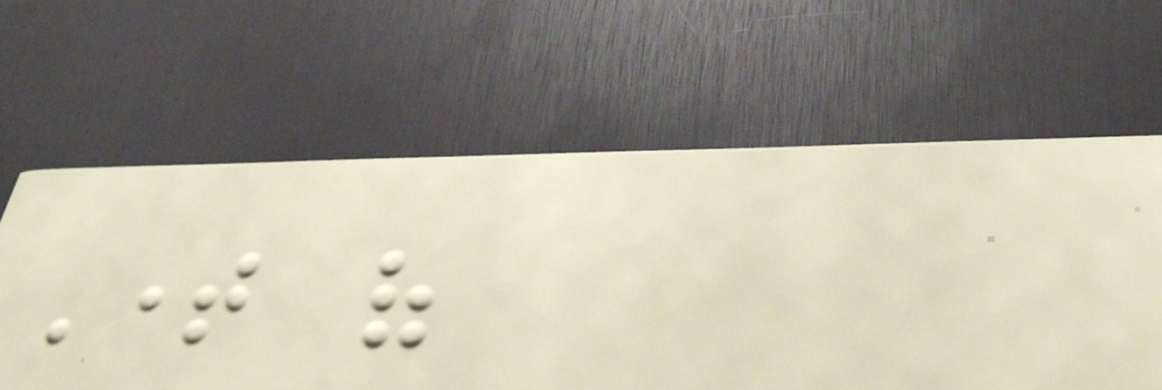Time of
